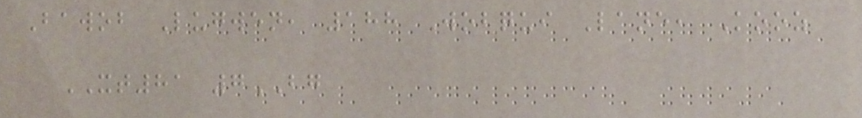Bawob Lugwen, 188 Wobqui Lane, Kooz
XT81 7BG
